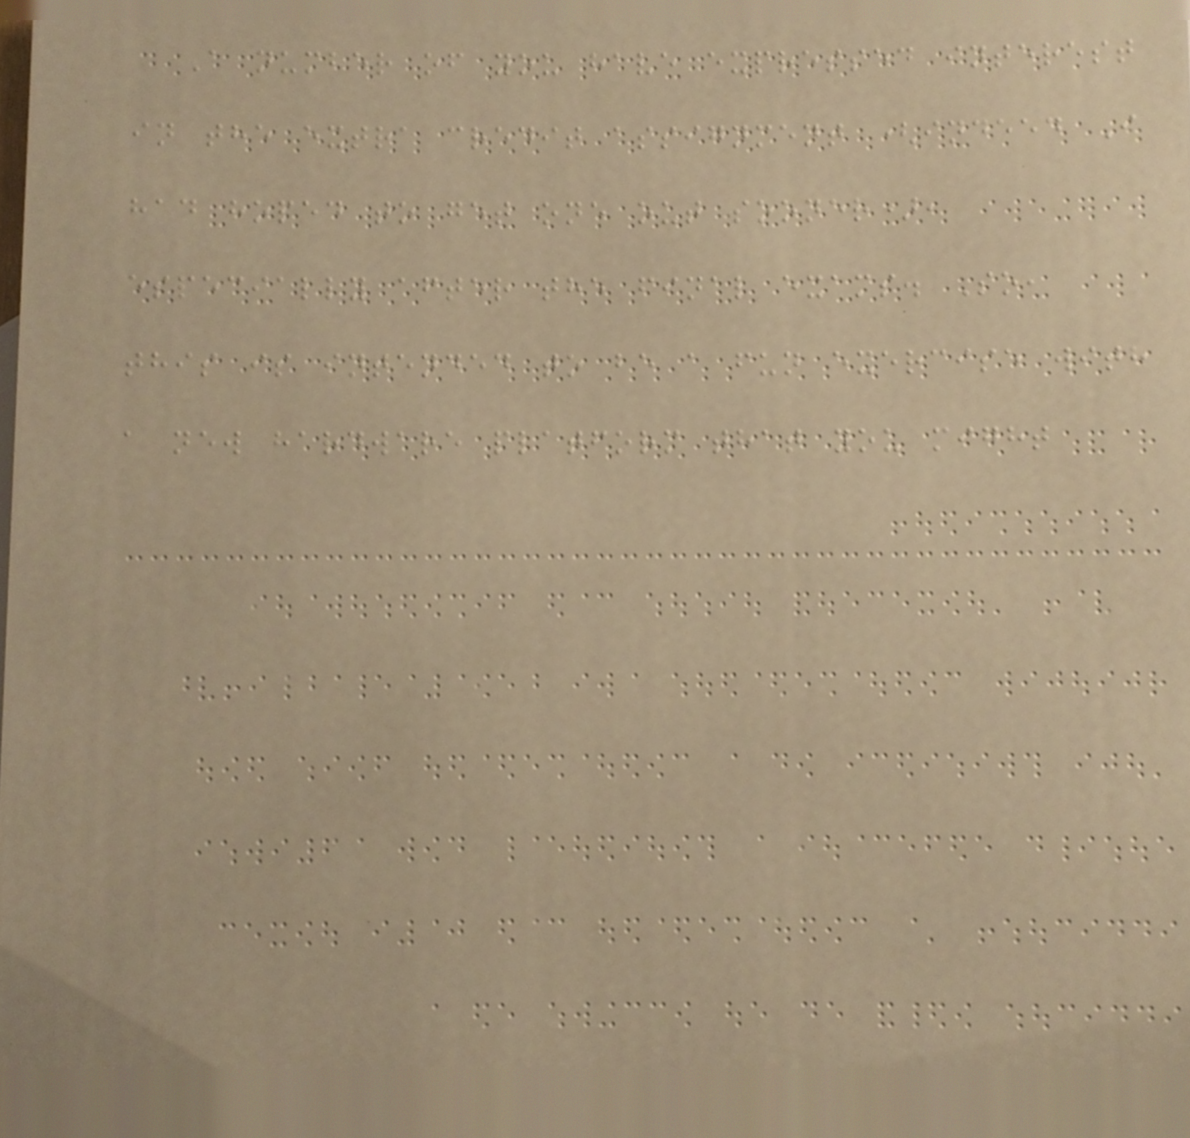A number of you have expressed interest
in the extra credit assignment (indeed I
had hoped to get one out sooner),
especially after the final exams. So,
this is intended to be a fun exercise with
a new hardware platform that you might
